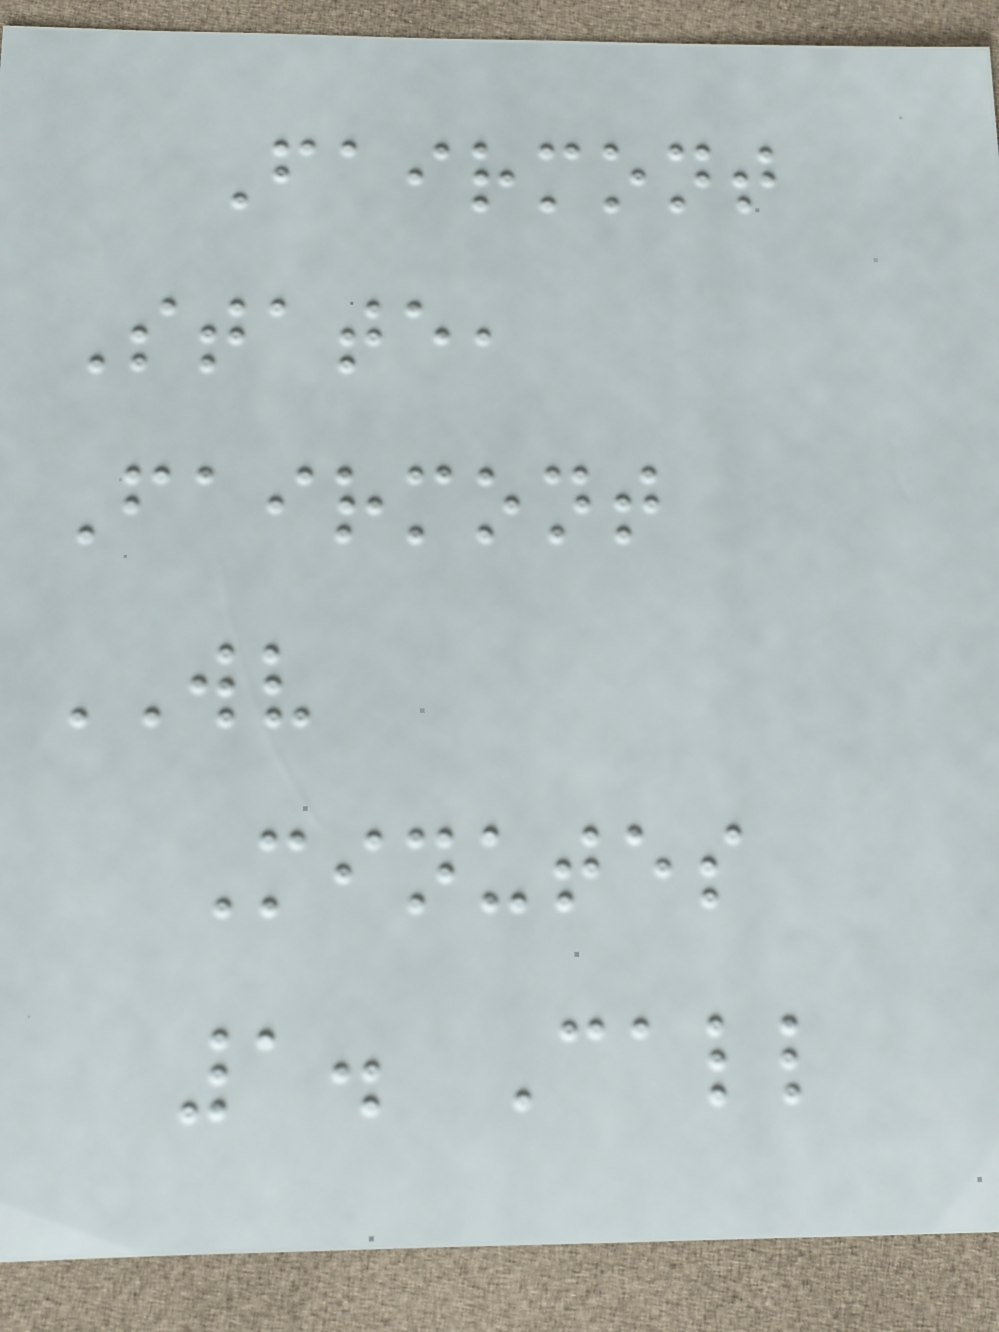Fairmont
State,
Fairmont
WV
Minutes
1. Call
